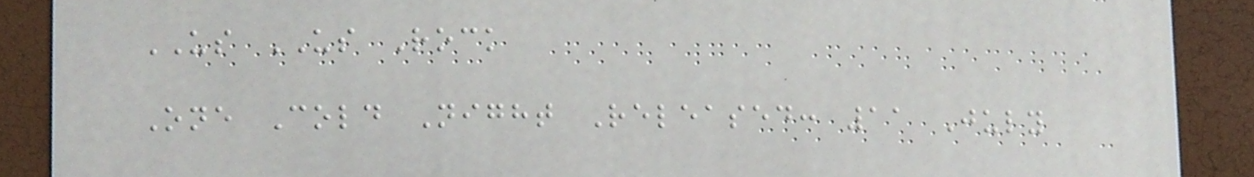US US Rock
One Cold Night Released: 11 July
